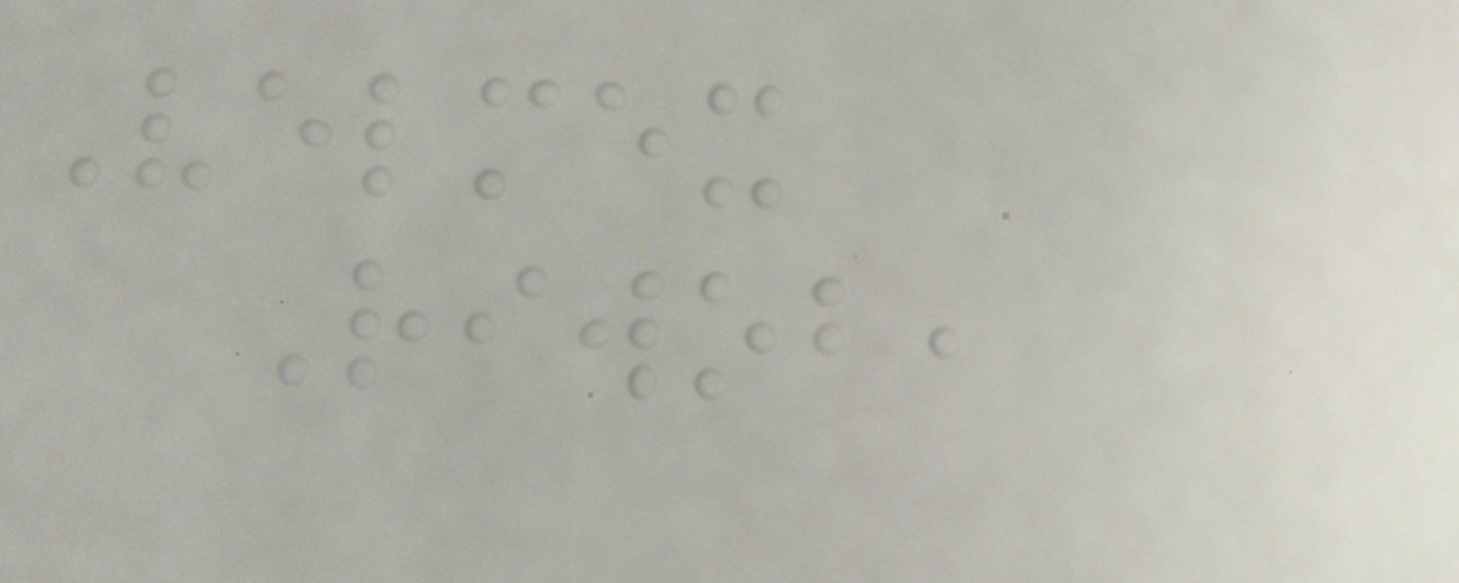Velmex
Riwob,
